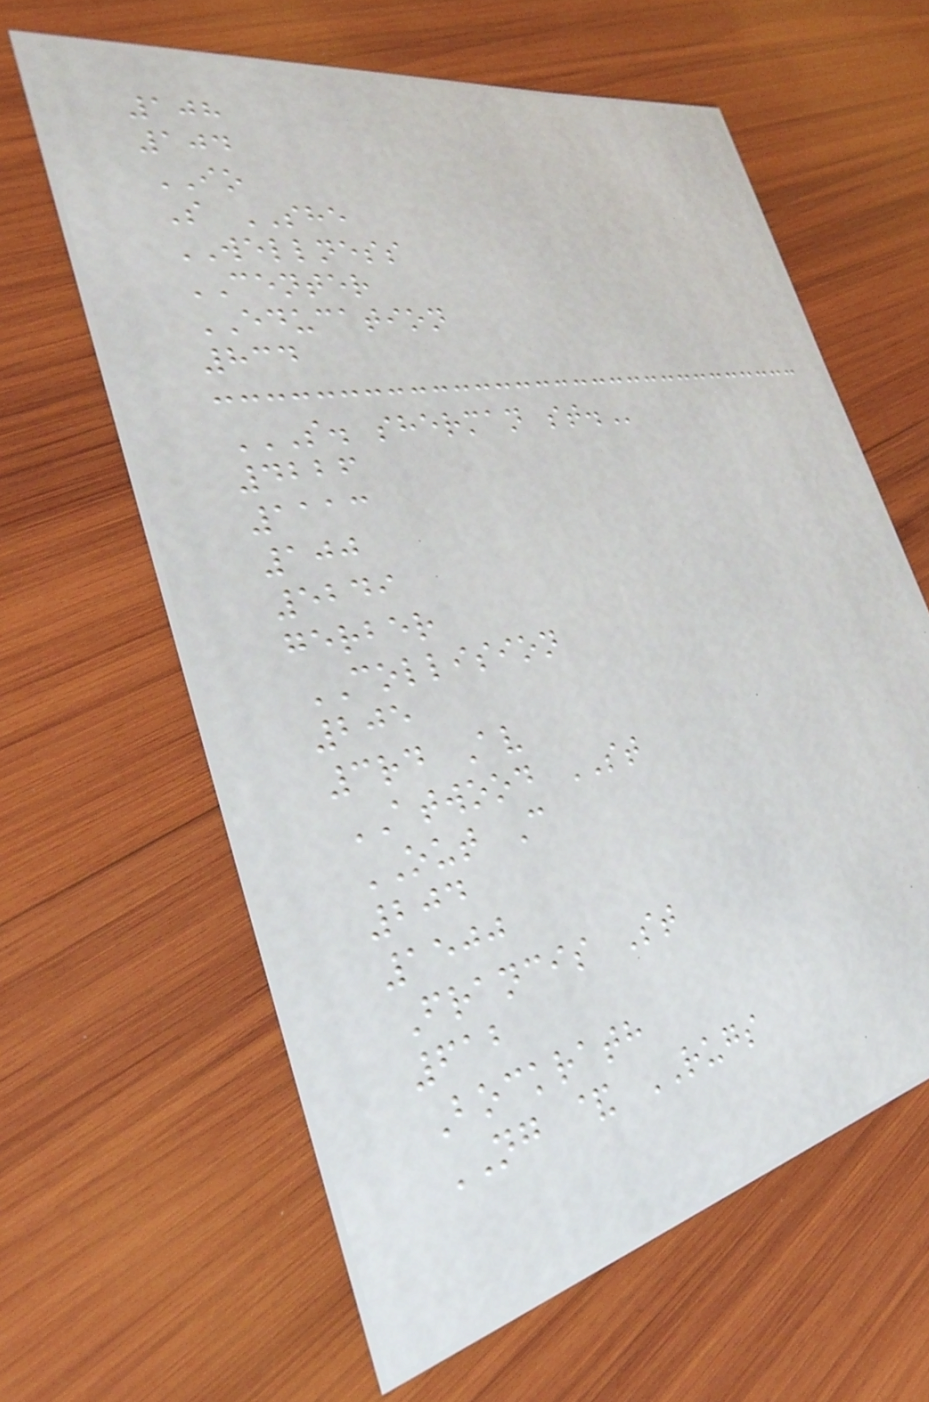108
104
IO
S SHE
WELLNESS
CENTER
EDUCATION
834
S. SHERMAN ST.
4226
1113
100
5249
gerber
COLLISION
205
3rd Av
ATWOOD ST
OUT C
204
1500
Francis St
612
Bockrath
NG & RUGS
